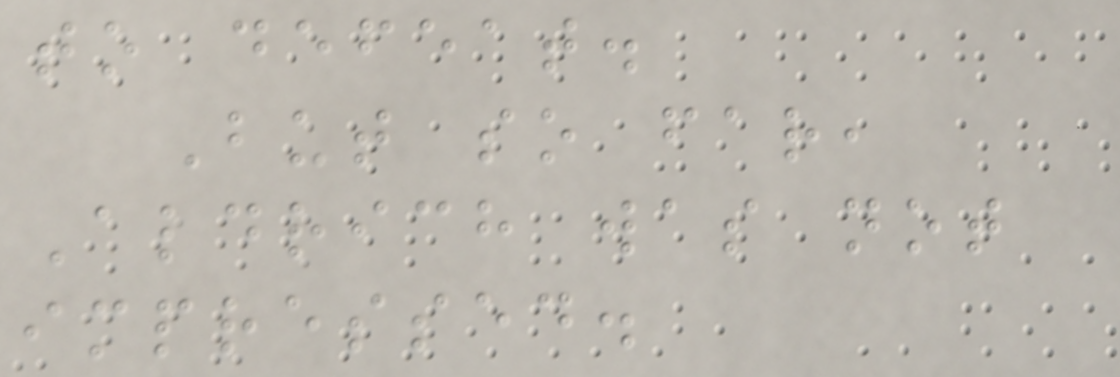to defeat.
But so far,
Aldrich was not
impressed.
